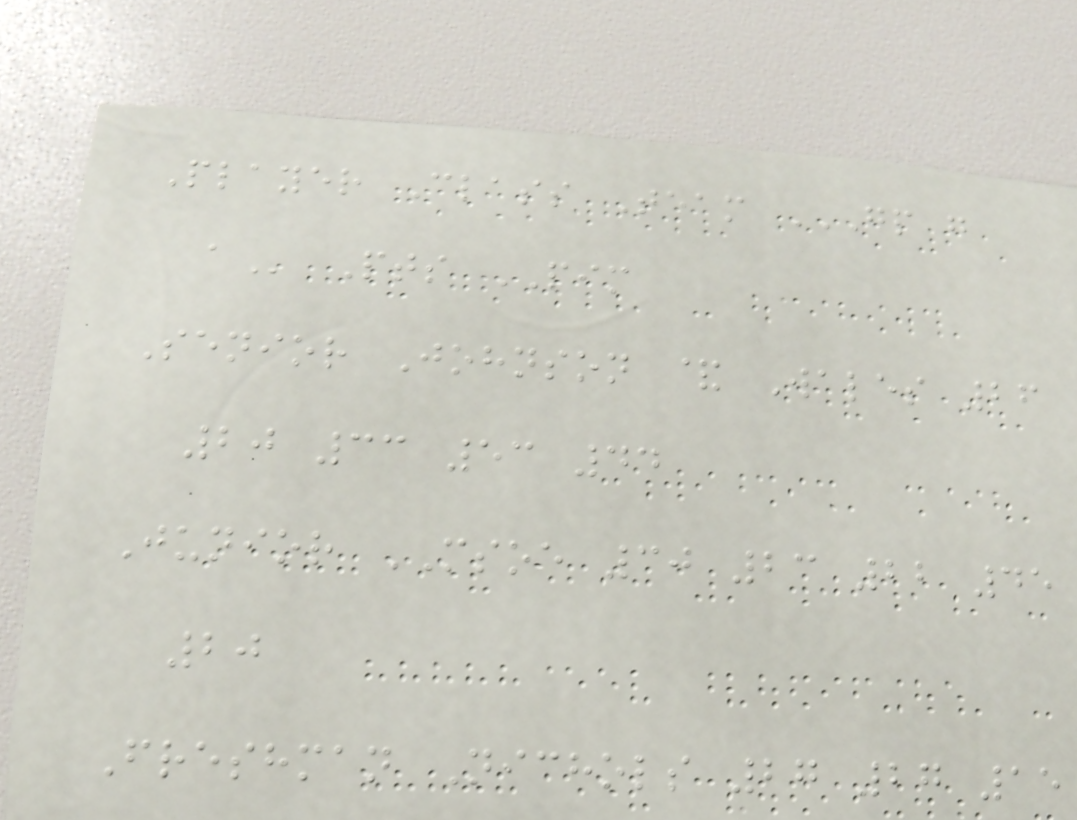Player Class Team GP G
A Pts PIM
Senior Johnson & Wales 26
20 33 53 44
Junior MSOE 30 23 22 45
20
Freshman Nichols 27 27 15
